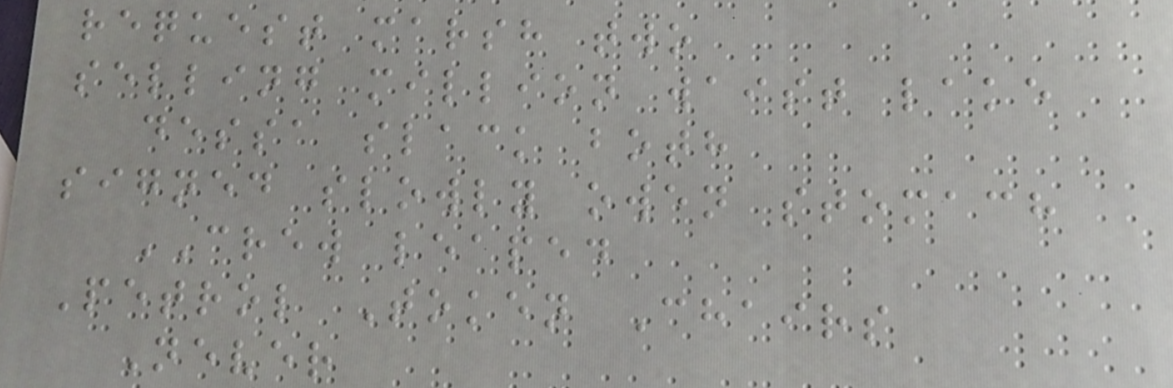request marsh two
selling million waist lake
dessa slack both
signed slowly owen stomach
CREW leaped
Petrol Token Chairs
Never
